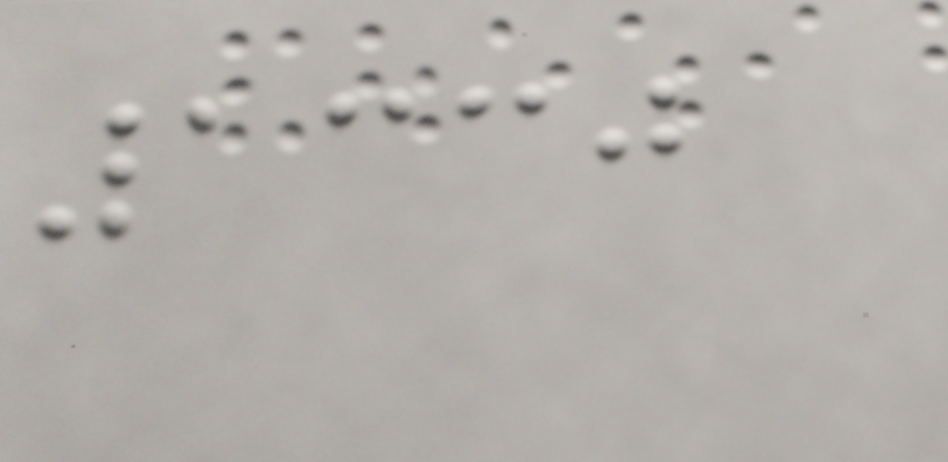1330
